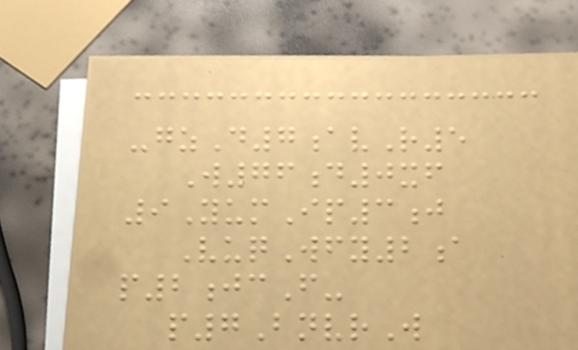-gzD7avR5
W76d0xf
9YumIp3j
VuqWfy2a
p2jcF-
p7BnvrW
